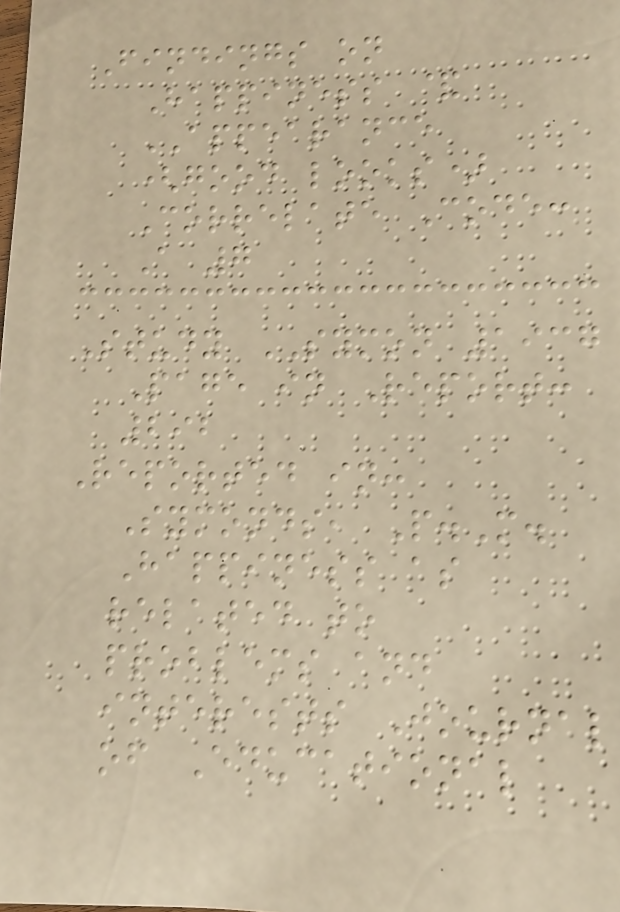Findings on
Happiness &
APPEARANCE
(good looks)
Correlate Code:
A 7
Study SYMON 1937
Page in Report:
292
Reported in:
Symonds, P.M.
Happiness as
related to
problems and
interests Journal
of Educational
